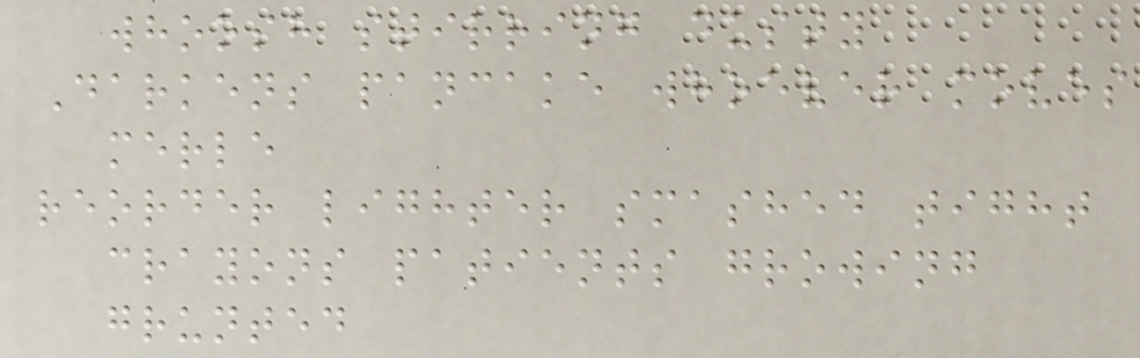whoosh stirring dusty
Darkens pancake whoever moves
merle
reorder lighter smashed tight
crayons patients growing
grunted
